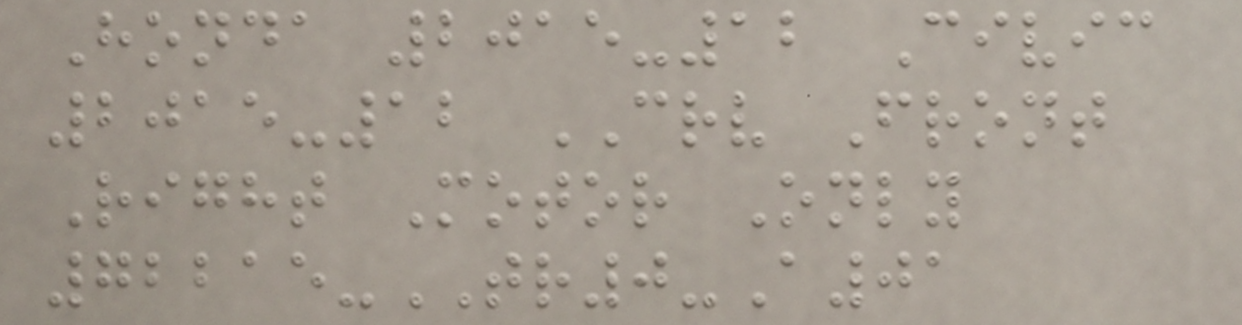Honda 2015-12 Civic
2015-12 CRV Front
Right Motor Only
72215-TR0-A01
